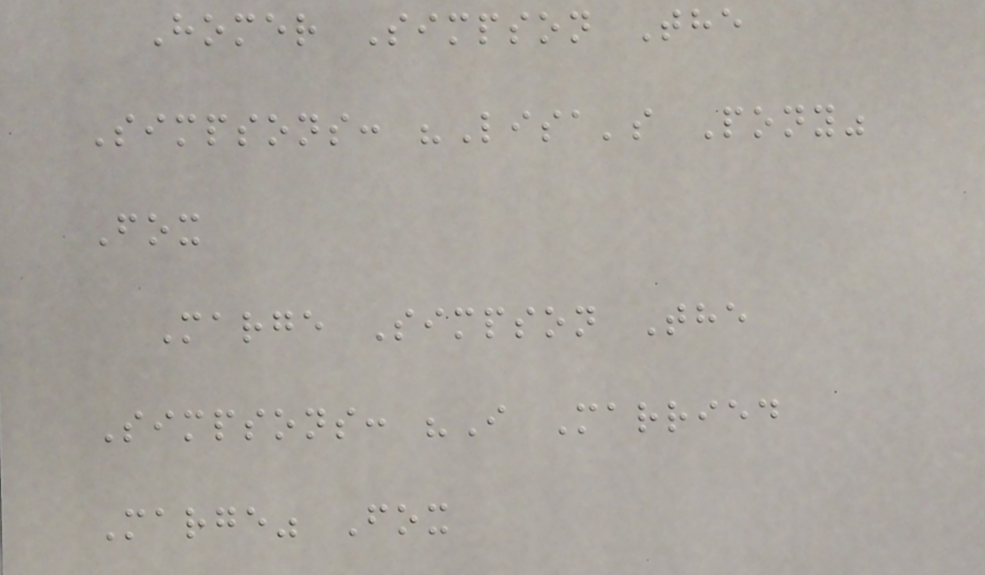Homer Simpson The
Simpsons: "Lisa's Pony"
Fox
Marge Simpson The
Simpsons: "I Married
Marge" Fox
